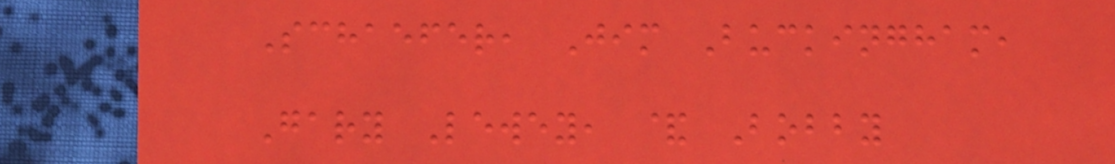Schaefer, Jim Buckingham,
Gary Lewey, & Bobby
